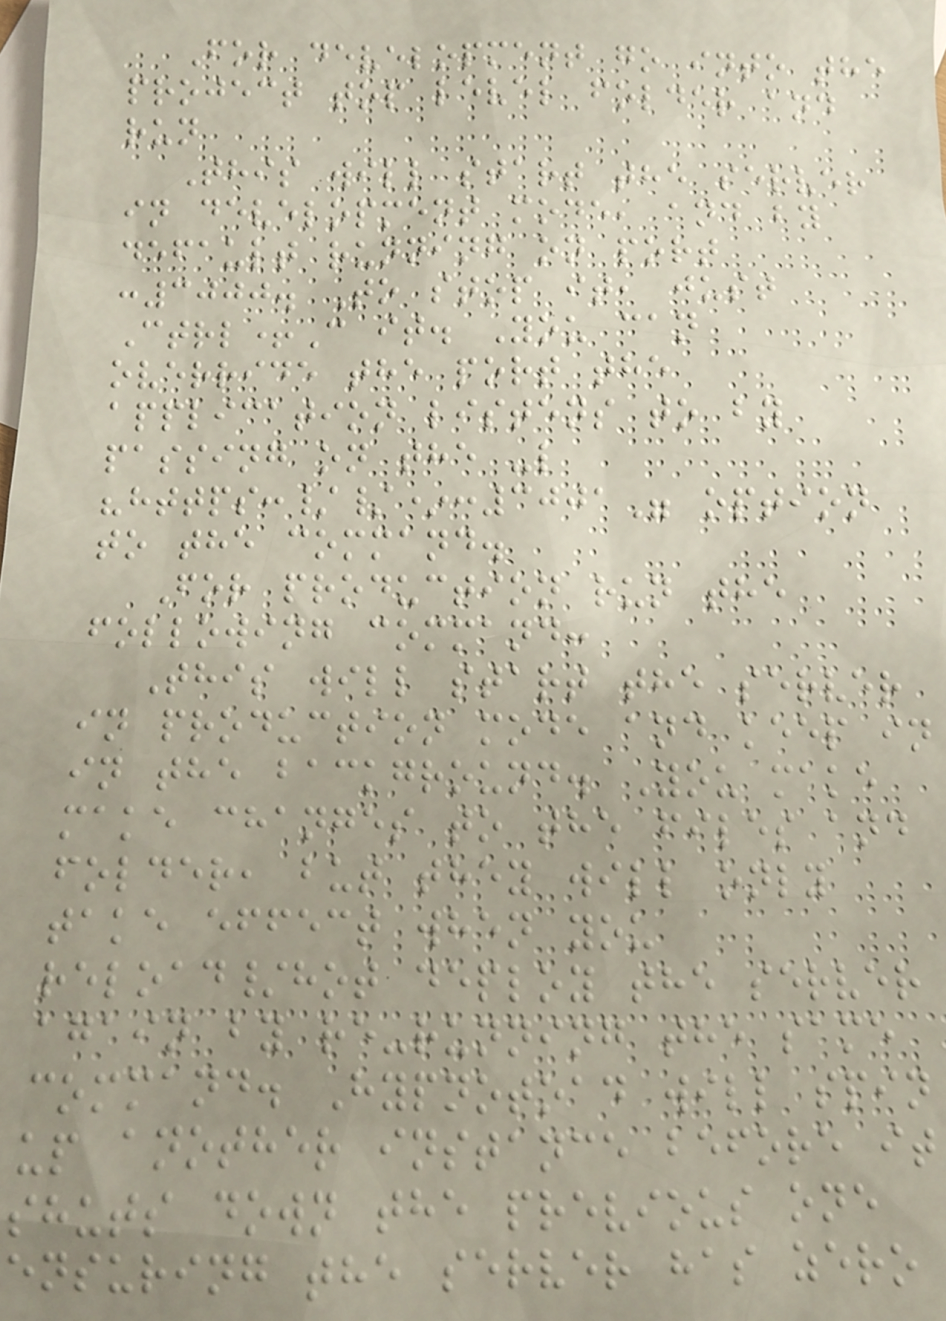For development go into the
project top level folder and
run
This will start the server
in development mode, and by
default running on port
:3000. To stop it, just
Ctrl+C it. You can
override the port the
application listens to by
passing on the -l
"https://*:3001" option
to the command.
For production run the
following command:
This will start the server
in production mode and keep in
in the background. You make
make changes to the files and
folder, but they will only
take effect when you
reload/hot deploy the server
again by re-running the same
command. Hypnotoad will spin
up another instance before it
shuts down the previous one
ensuring the server has zero
